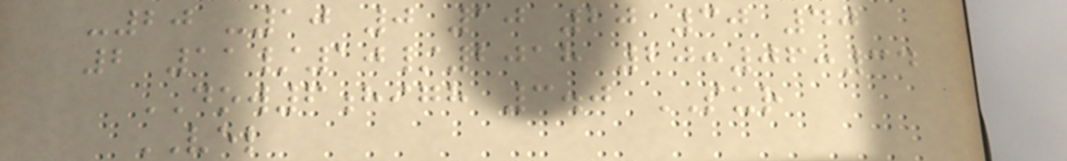-20 -10 0 10 20 30 40
2 11/10/2018 20:06:34
DOW6high 3.0 SUR
VEL
